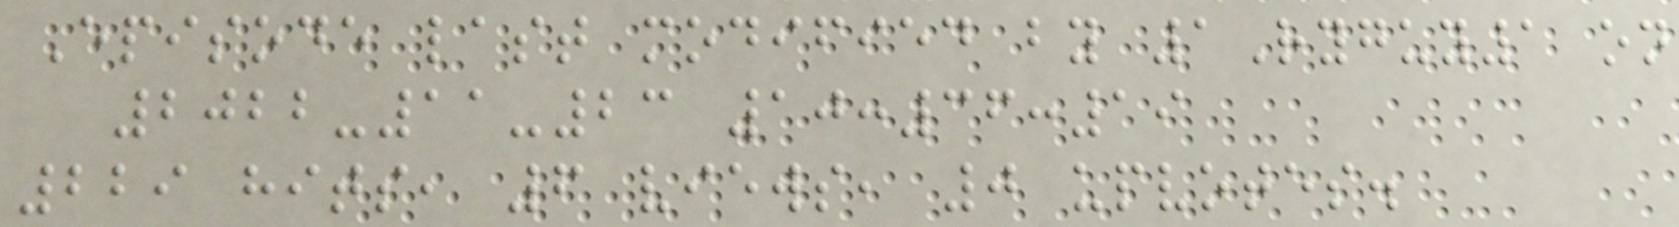Episode last modified by 1Ryguy1 on
2022-11-23 10:36:19
229 hits, 6 views, 0 upvotes.
